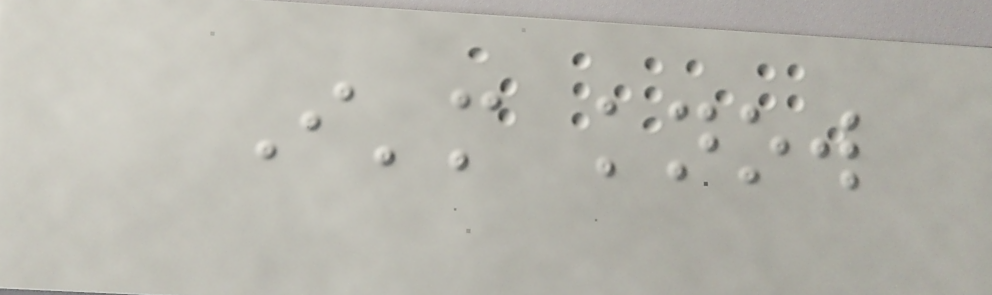I'm know
